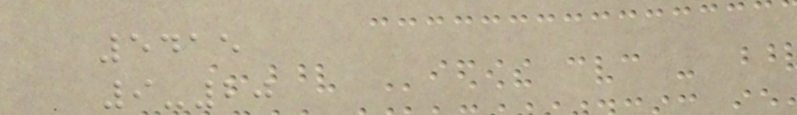5415
9-20
